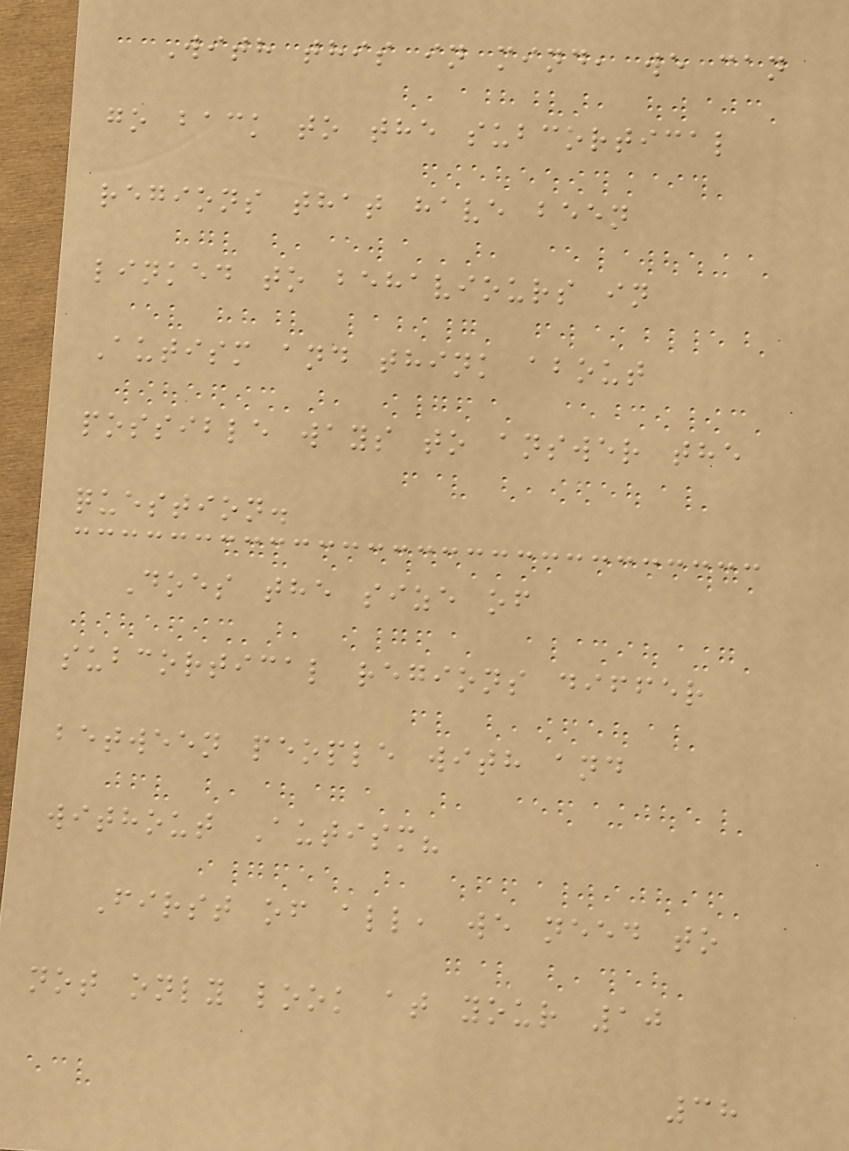With this in mind, we can
go back to the subcortical
regions that have been
linked to behaviours in
Autism and think about
possible ways to answer the
question.
Does the size of
subcortical regions differ
between people with and
without Autism?
First of all, we need to
not only look at your 10
38
